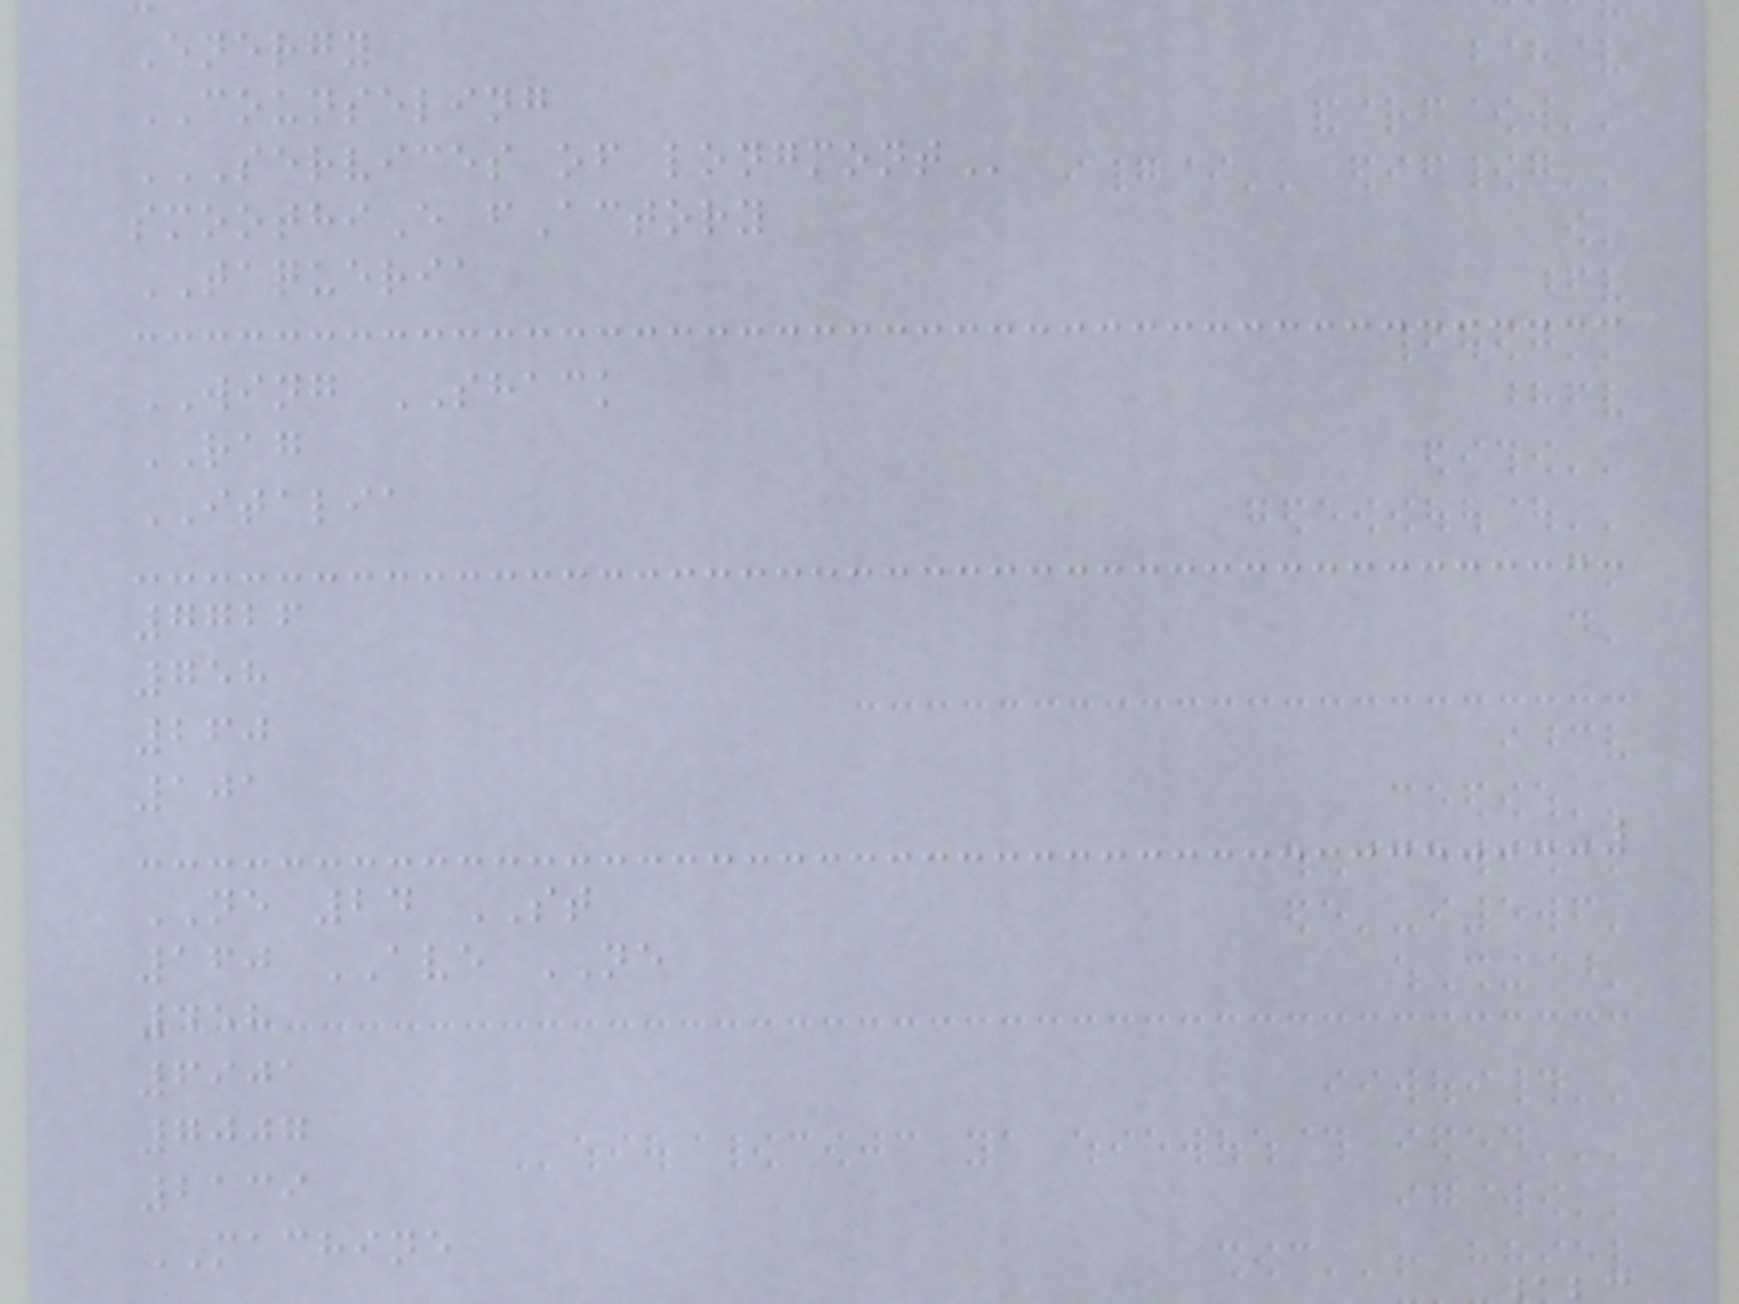Energy
COUNSELING
SERVICES OF LONGMONT
smoothiE fActory
TAQUERIA
WING SHACK
RAG
ITALIA
7726
758
260
101
NE 24 ST
160 AVE NE
458
6901
7007
2139
MACHINE
